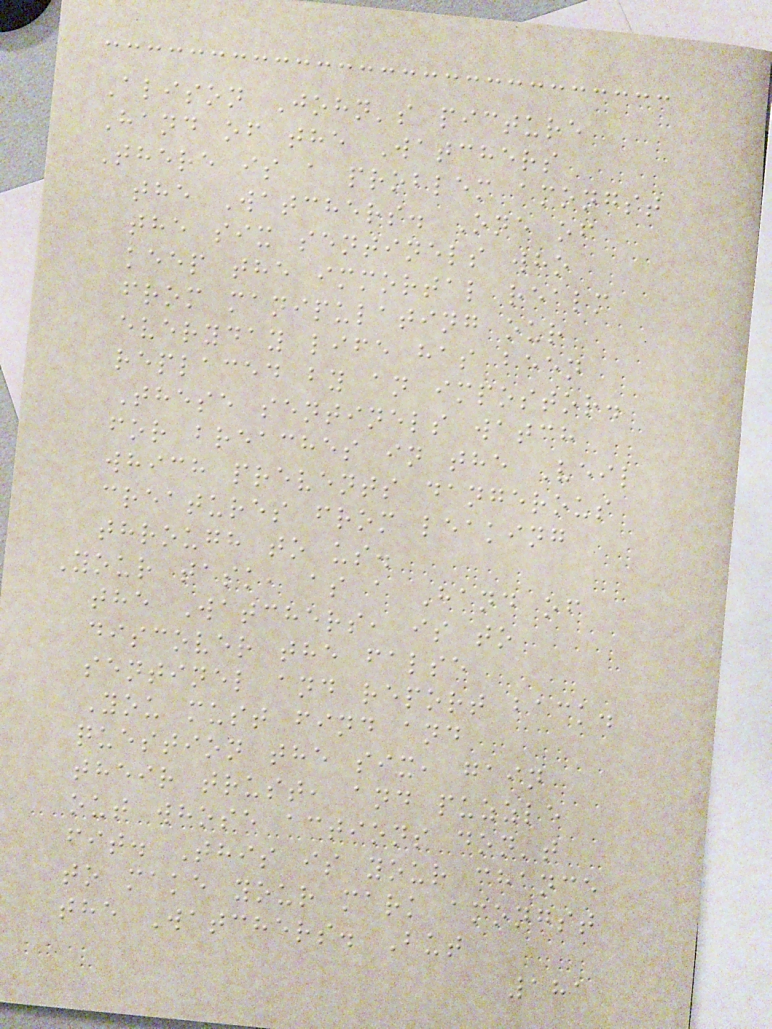Alison John's picture
Hand of the Watchers
There is a problem amongst
the Watchers. One of
the six sentinels who
keep the immortal realm
from manipulating our
everyday life has been
replaced by an impostor.
These sentinels watch
for breaches in the Veil
which prevents dangerous
creatures from leaking
through to us.
Your task, as a Hand of
the Watchers, is to
discover the false
sentinel and report back.
You must find and
question the six, gain
their trust, and puzzle
out whose actions don't
fit. This is your chance
to make your mark amongst
the Watchers. But
181
